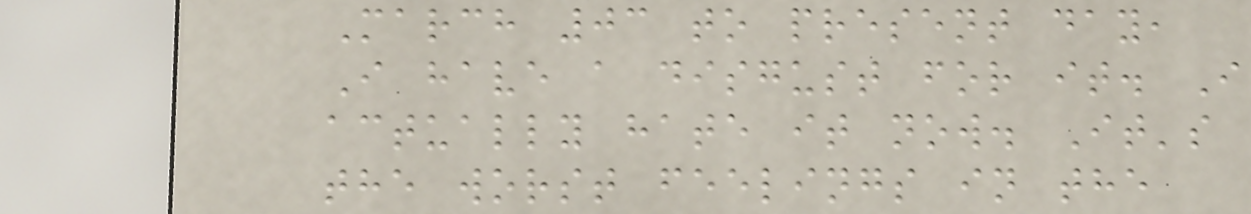March 03 to present day,
I have a disgust for it. I
actually hate it now. It's
the worst feelings in the
